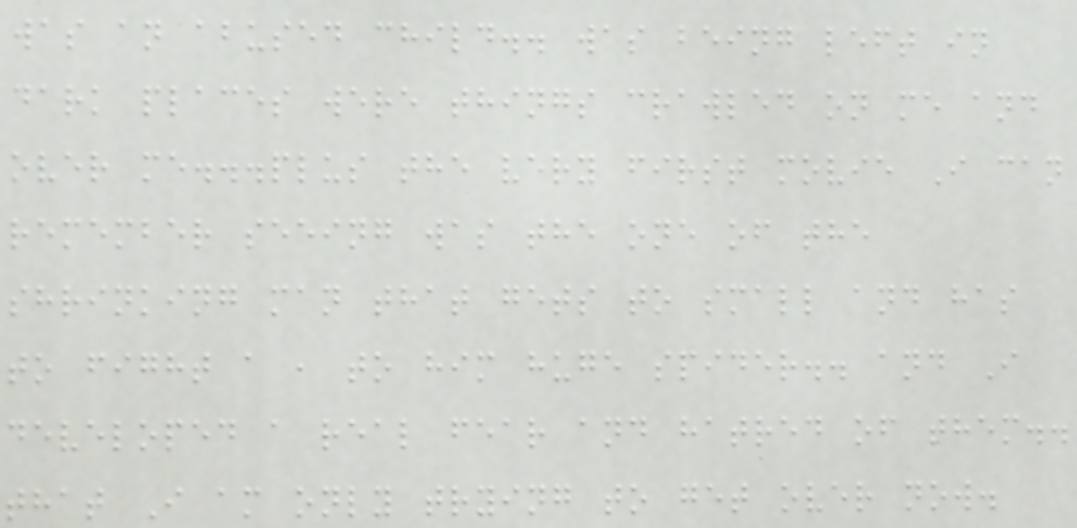was an abused child.. was being left in
dark places were things crawled on me and
over me...plus the very first movie I can
remember seeing was the one of the
shrinking man that gets to small and has
to fight a , to him huge spider.. and I
developed a real fear and hatred of them..
that I am only trying to get over now.
